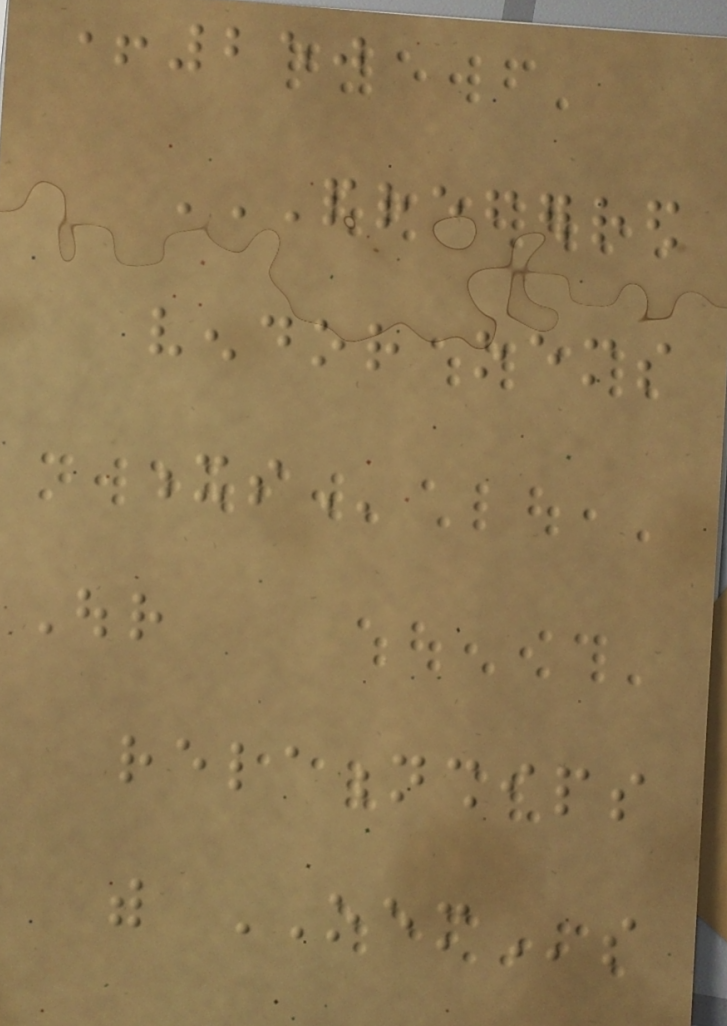+250
PREFERRED
VENDOR OEMS
XS
Our
relationships
with OEMs
